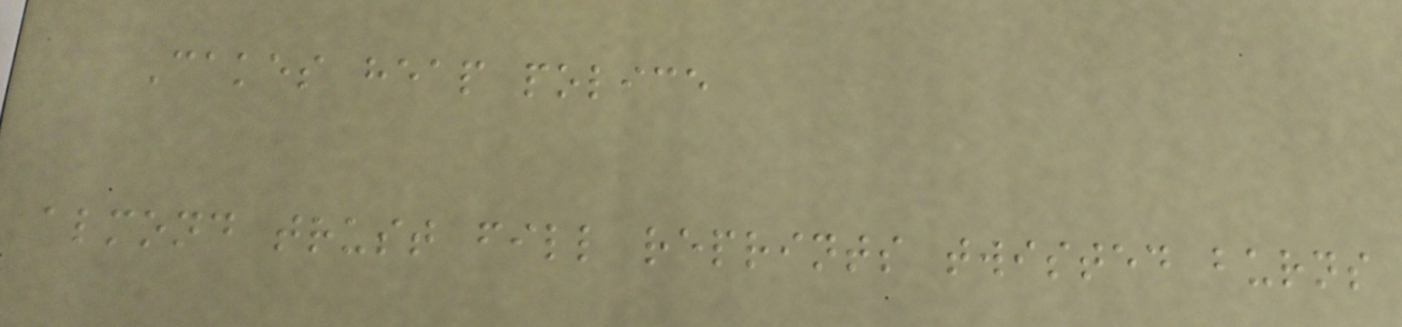Cakes heap police
almond trust fill reprints twisted burns
